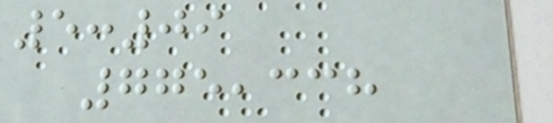5:09
775,338
